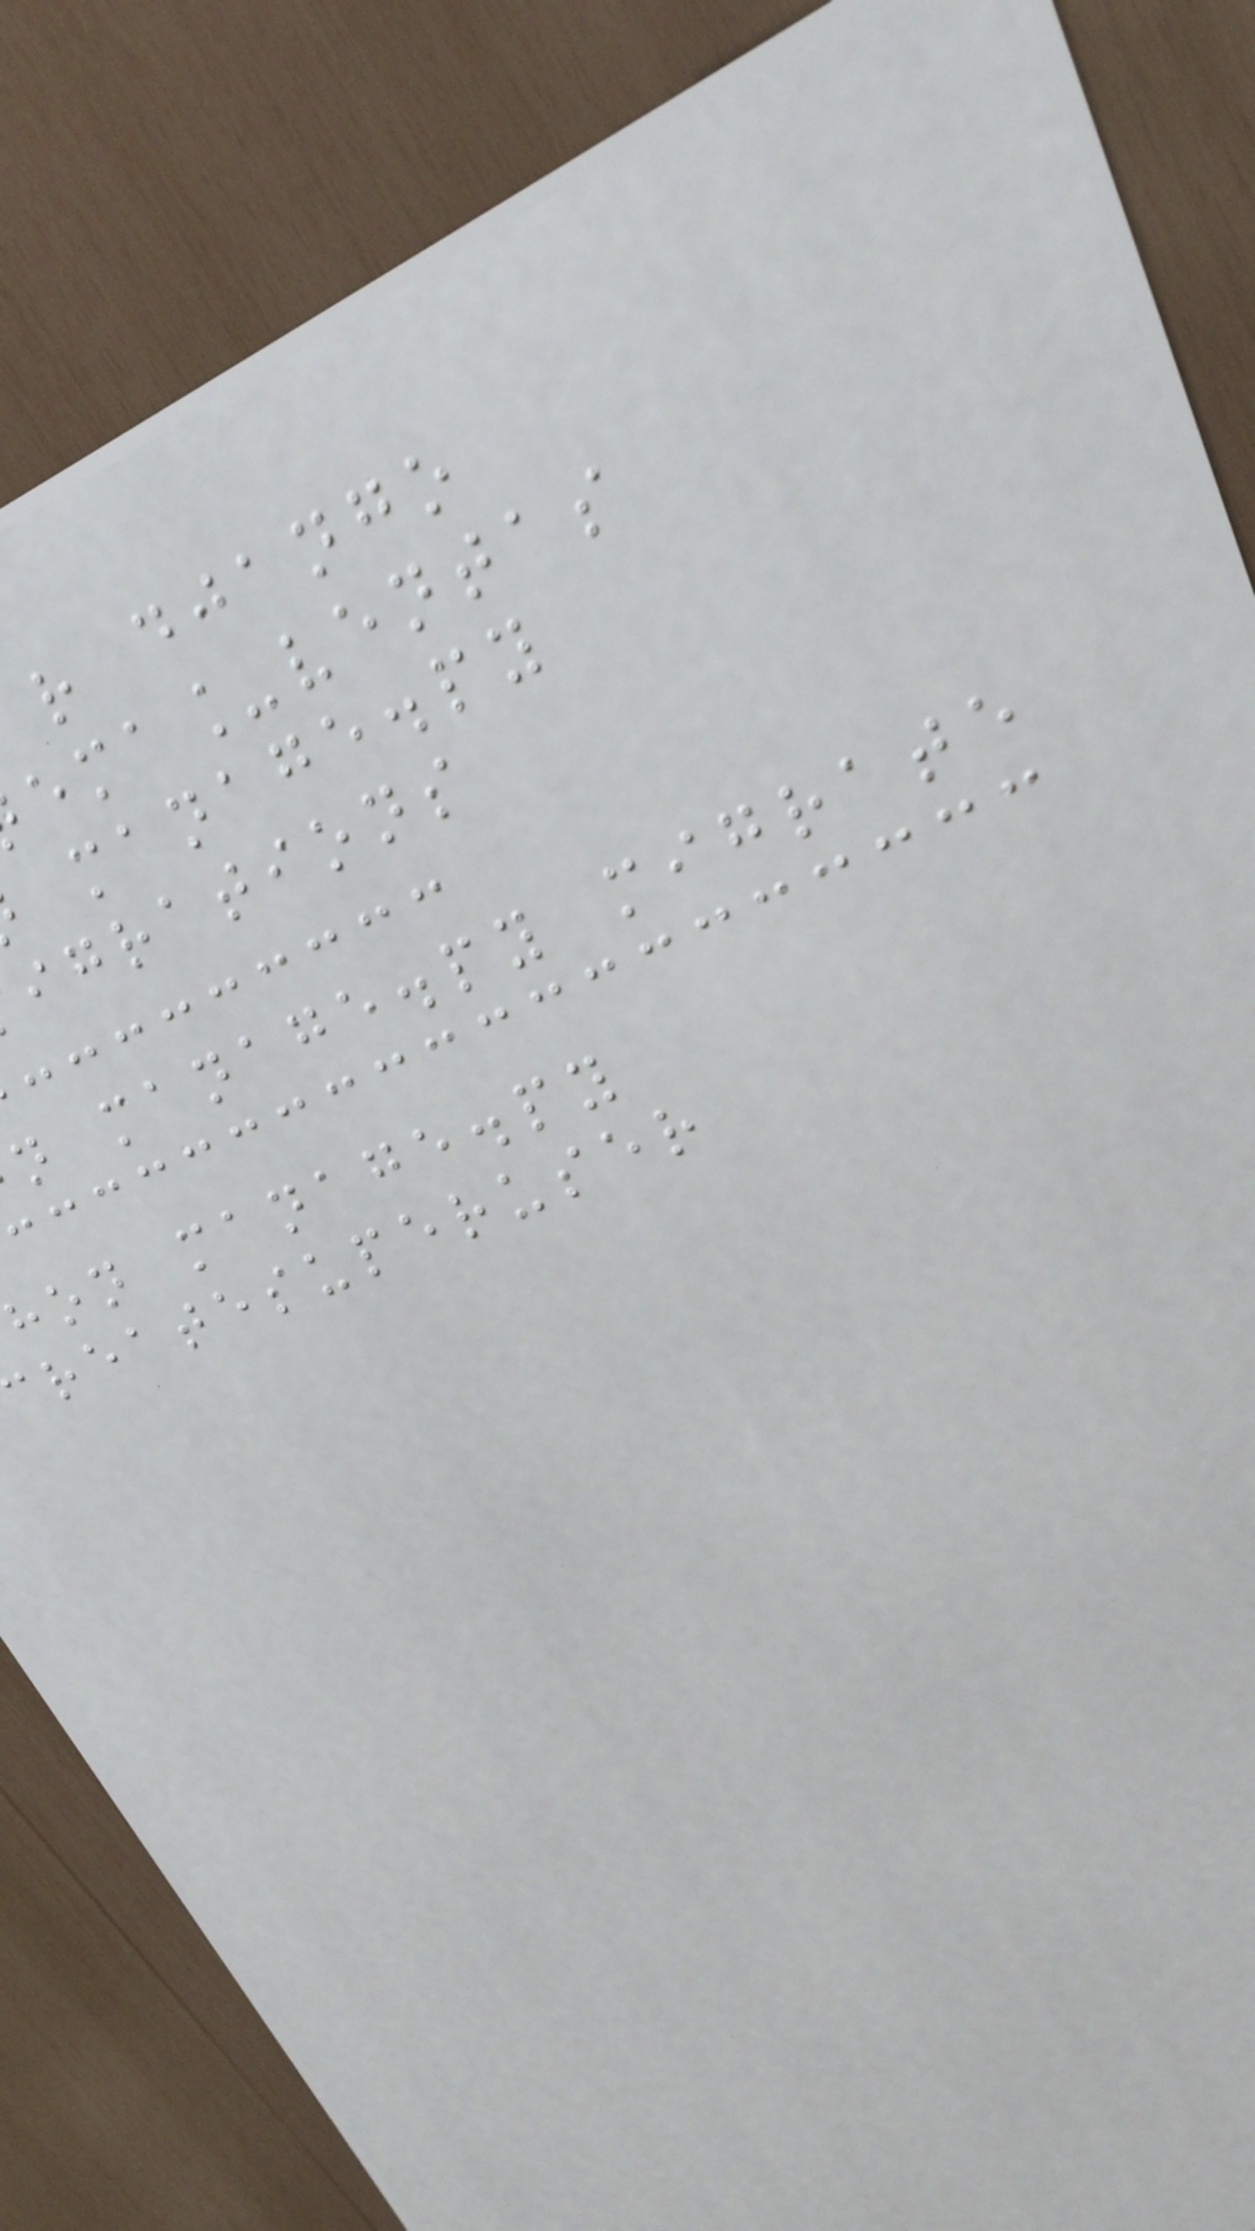r django
ema_ventas
manage.py
igrations
n manage.py migrate
hon manage.py
reatesuperuser
